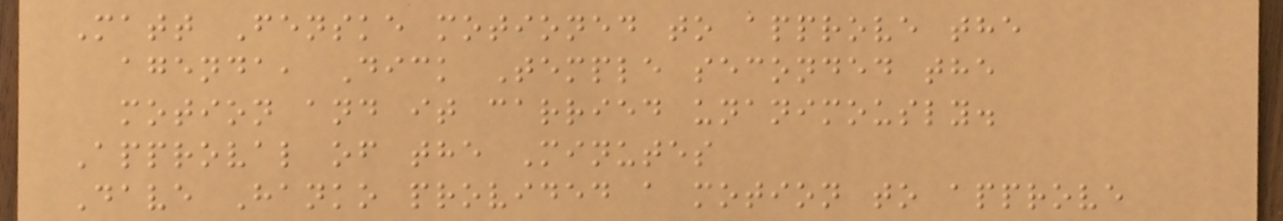Matt Fenske motioned to approve the
agenda, Dick Temple seconded the
motion and it carried unanimously.
Approval of the Minutes
Dave Hanko provided a motion to approve
